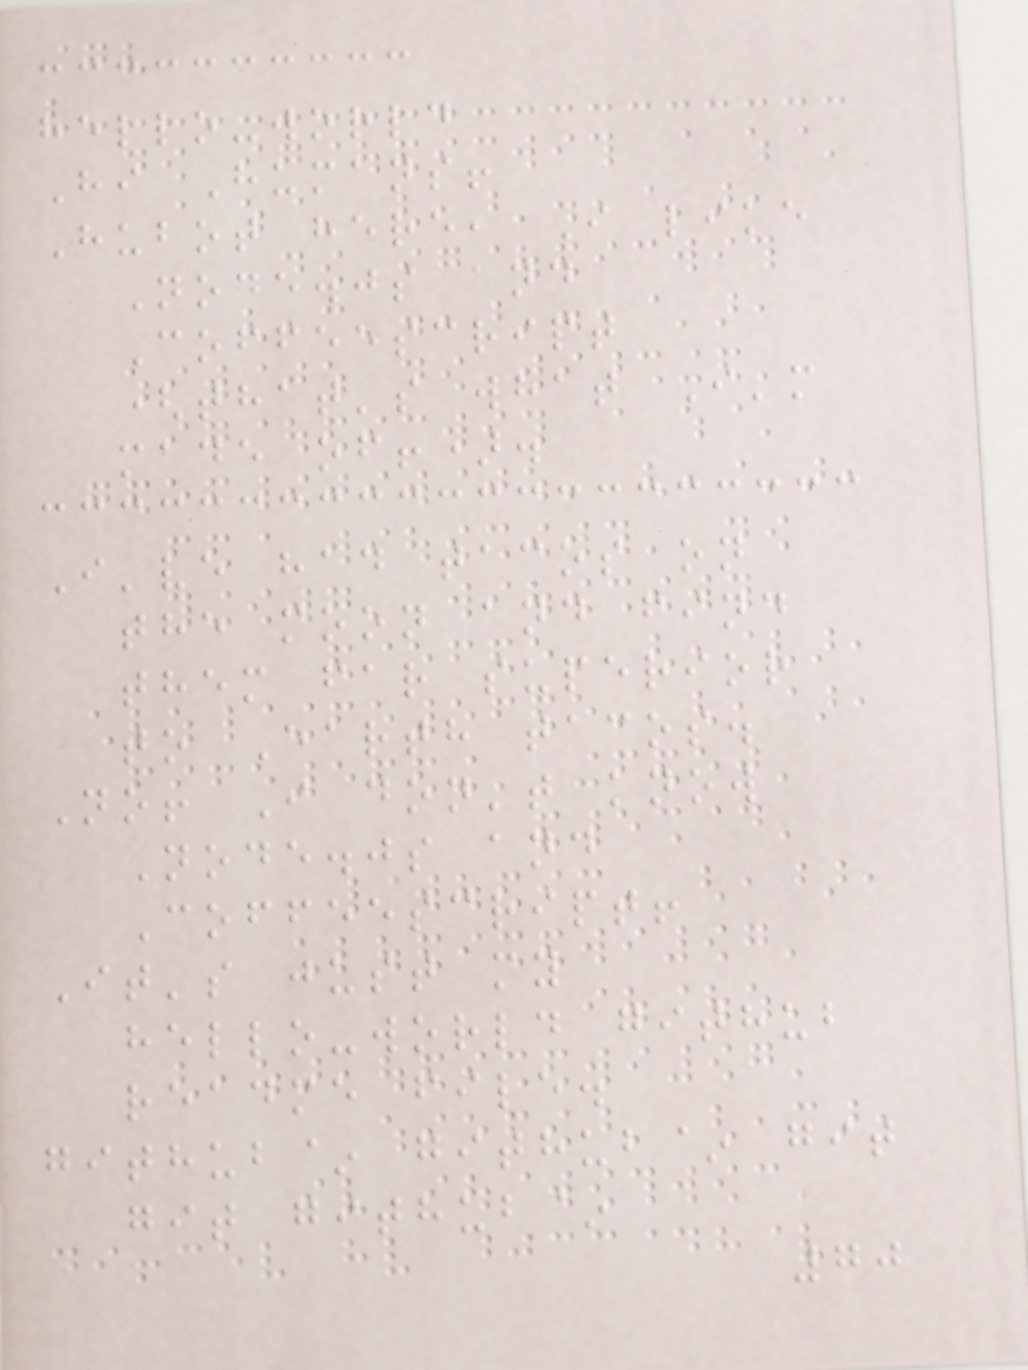hello-world
Hi Humans!
Hubot here, I like
Node.js and
Coffeescript
(that's what I'm
made of!).
I've had tacos on
the moon and find
them far superior
to Earth tacos.
No! I don't know
Node.js and
Coffeescript!
It's just my
hello-world github
readme file.
github~ github~ git
git github~
70
